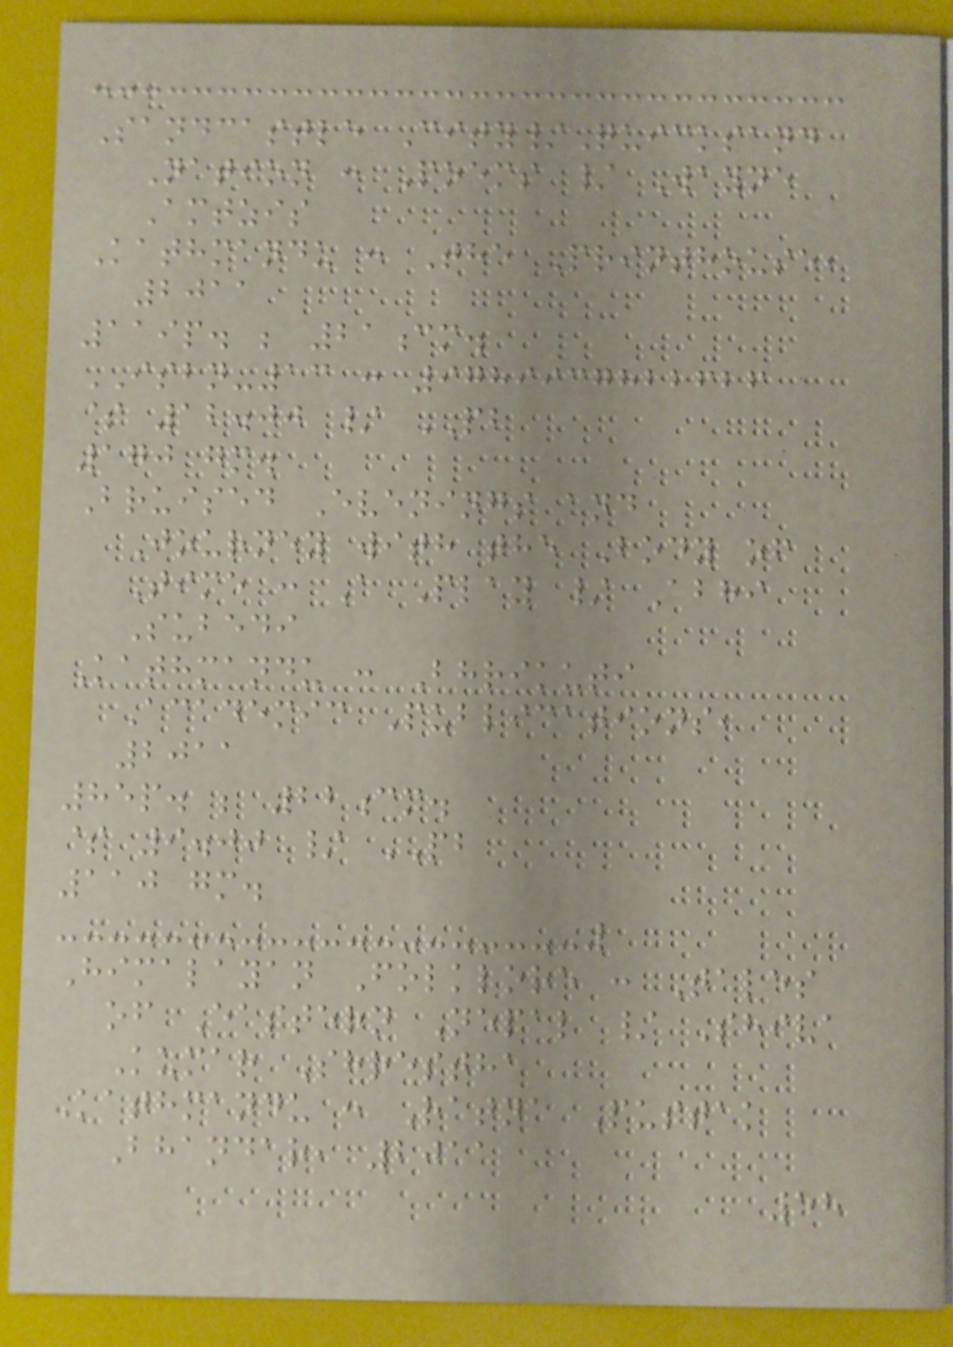Sandcastle City/Quicksand
Nation : Poems / Wayne
Amtzis
Kathmandu : The Printhouse,
2011
119p. ; 21cm.
ISBN-13 : 9789937822626
$ 12.00 / PB
170 gm.
Bruised Evenings and
Journey with the Body of
Time : A Play / Abhi
Subedi
Kathmandu : Bhrikuti
Academic Publications,
2011
85p. ; 22cm.
$ 9.00 / PB
110 gm.
Himalayan Folklore : Tales
of Eastern Nepal / Shiva
Kumar Shrestha
Kathmandu : Ratna Pustak
Bhandar, 2011
58
